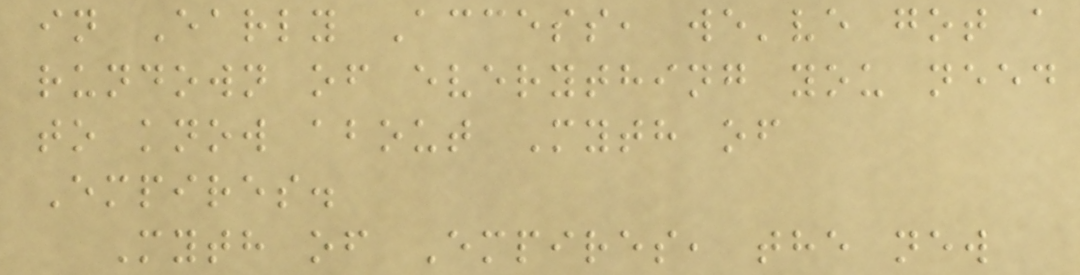in Early Access, we've got a
rundown of everything you need
to know about Myth of
Empires.
Myth of Empires, the new
